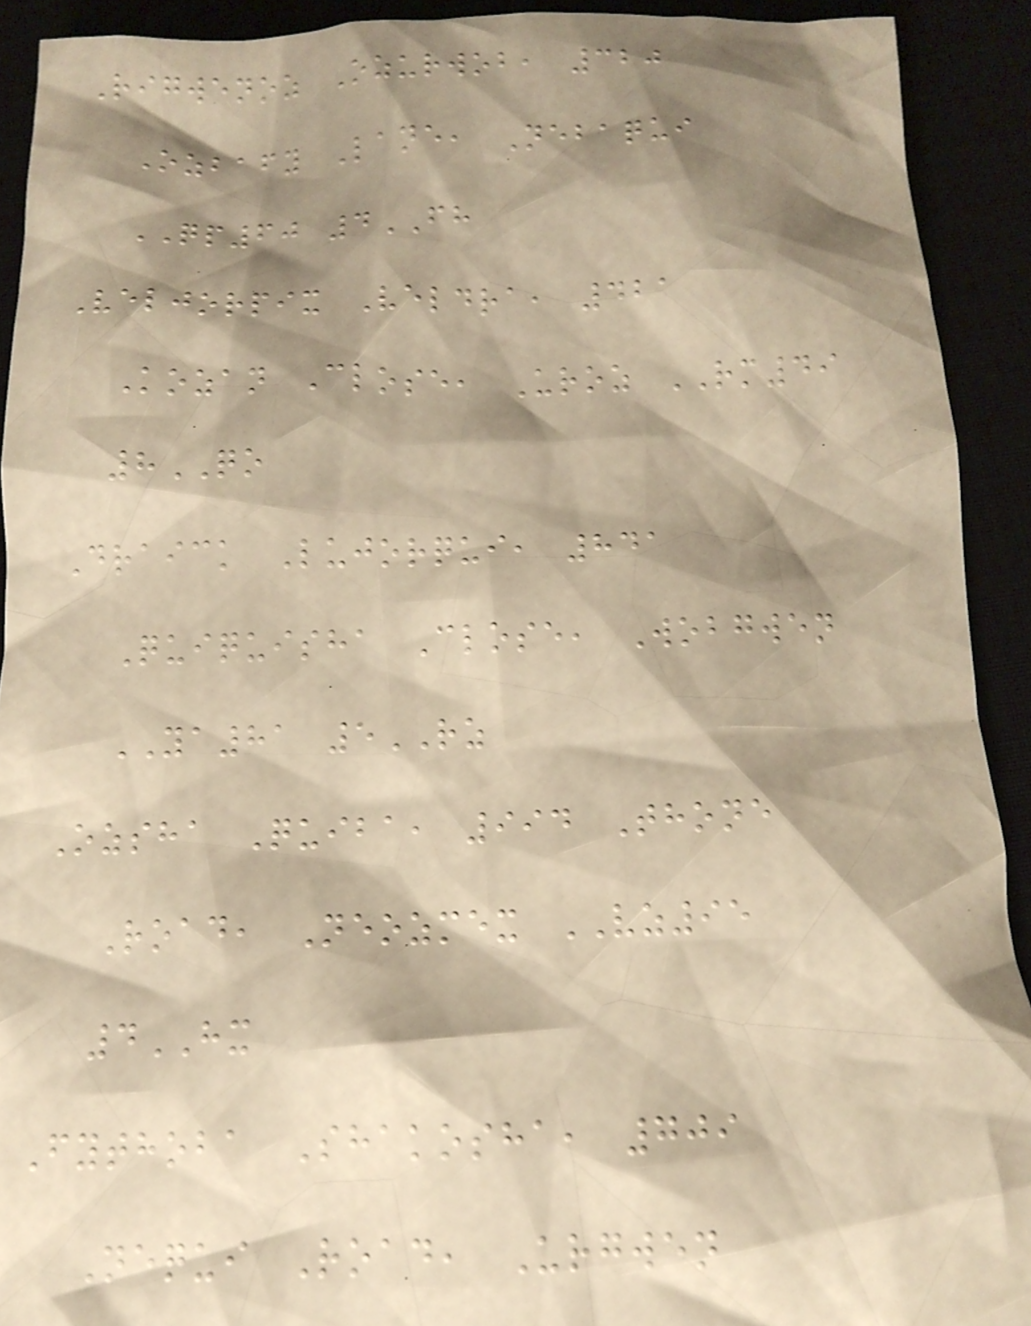Rigwenoz Ozurwob, 320
Ozbafy Lane, Nebaqui
QP60 4FH
Veljorpix Veldra, 421
Kozan Close, Uroz RM49
8QO
Draick Lujorqui, 841
Quiquisha Close, Wobgwen
YA81 5RZ
Ozsha Quiba, 994 Thone
Road, Neozmex VZ95
4HX
Fythoba Shakosha, 709
Nequi Road, Urgwen
